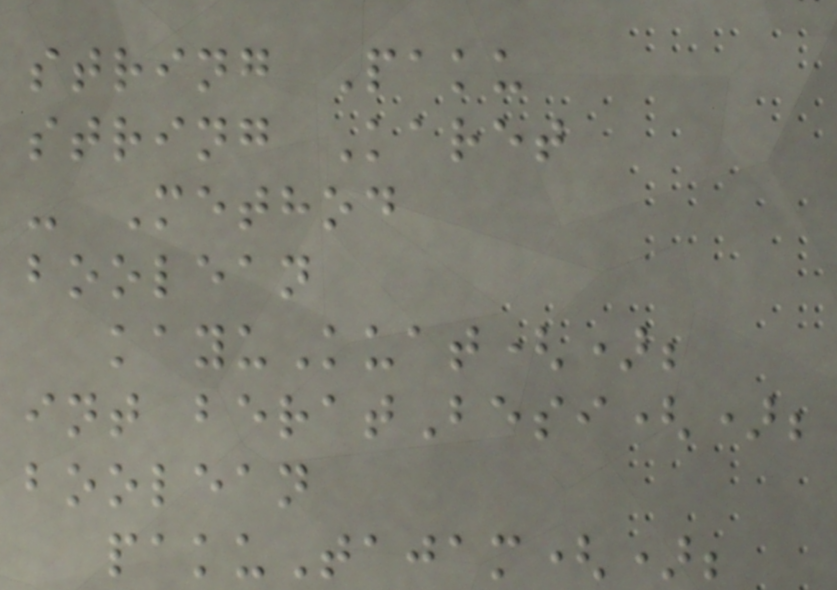string Paku
string Karet
- Method
boolean
kayuKuat();
int beratBesi();
boolean
pakuTajam();
